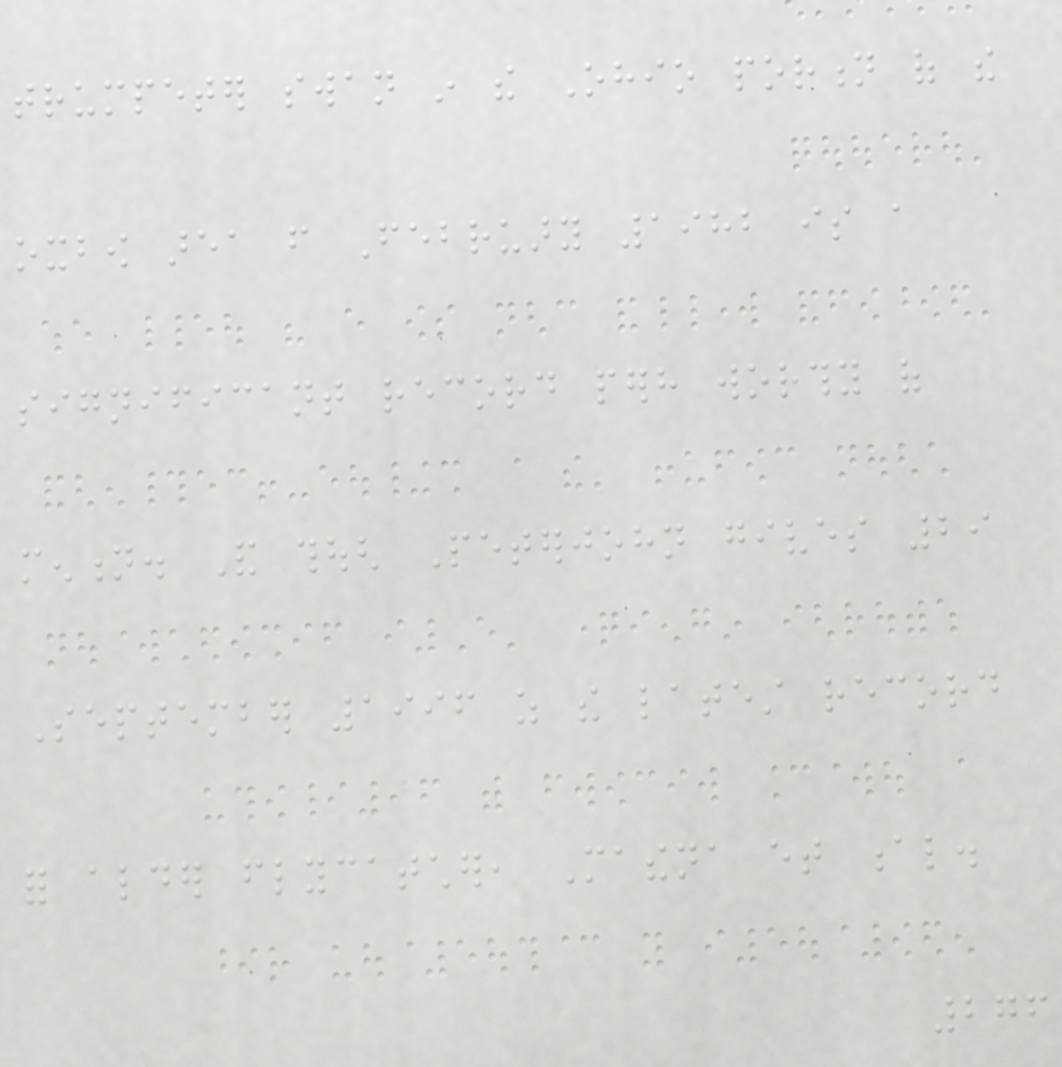trumpeter swan in the Ohio portion of the
oxbow area from February 1982 is a
significant record perhaps worthy of
mention. And though Peterjohn gives 29
September 1996 as the latest record
for alder flycatcher, Mathena et al.
276
